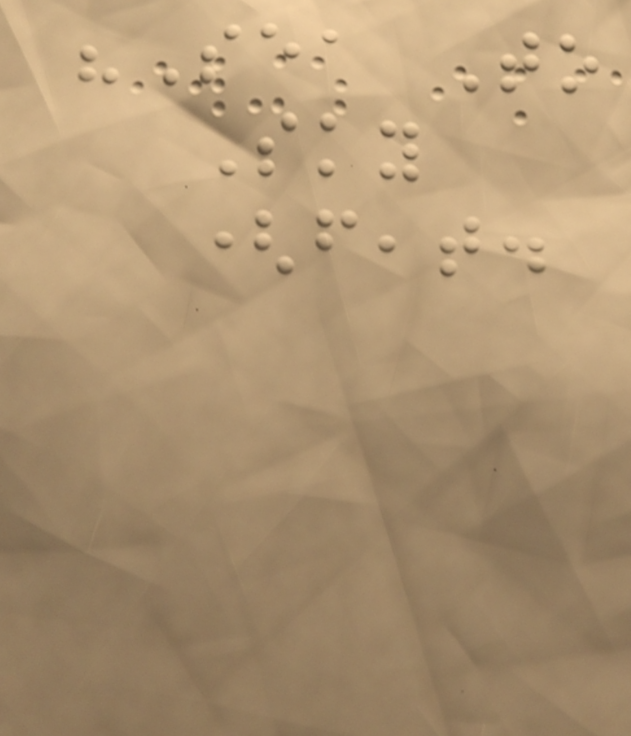"Sea To
Sky
(feat.
